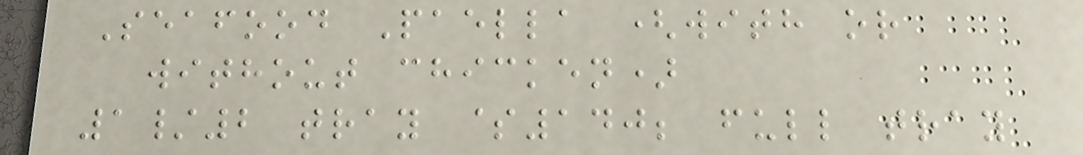Seafood Paella (with or
without chicken)
1/2 tray $140; full tray
